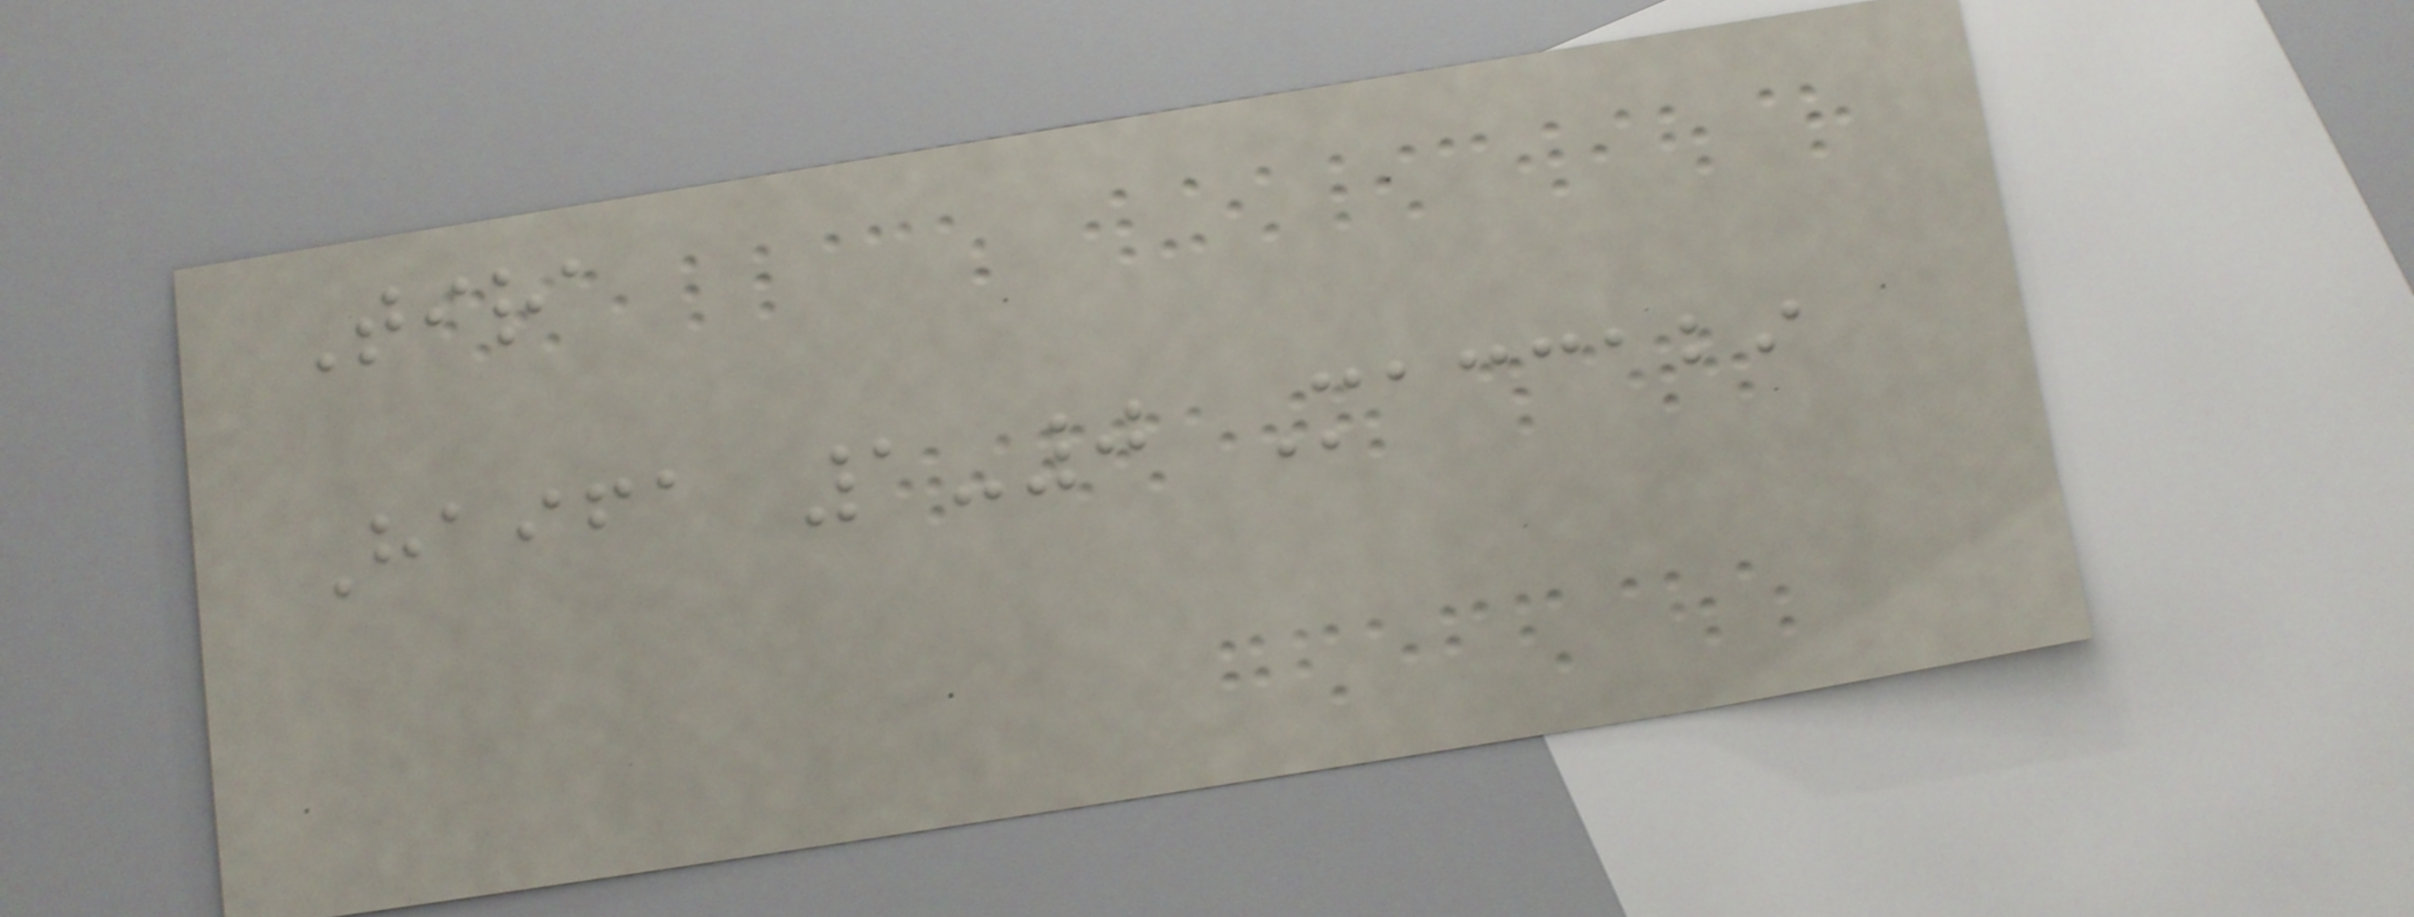Tira
Haifa 1-0 Maccabi
